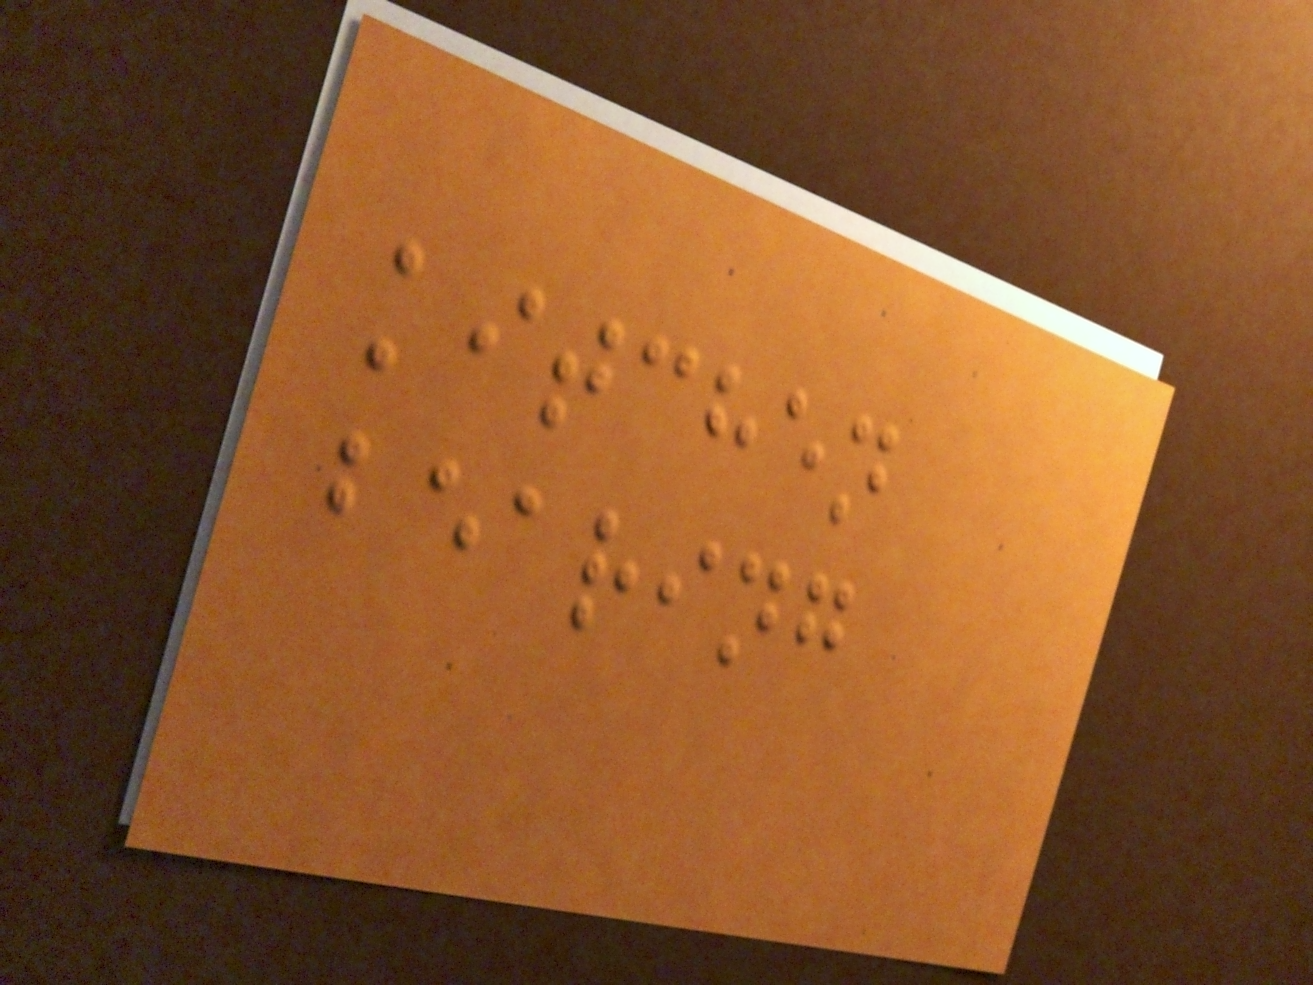kitchen
bearing
